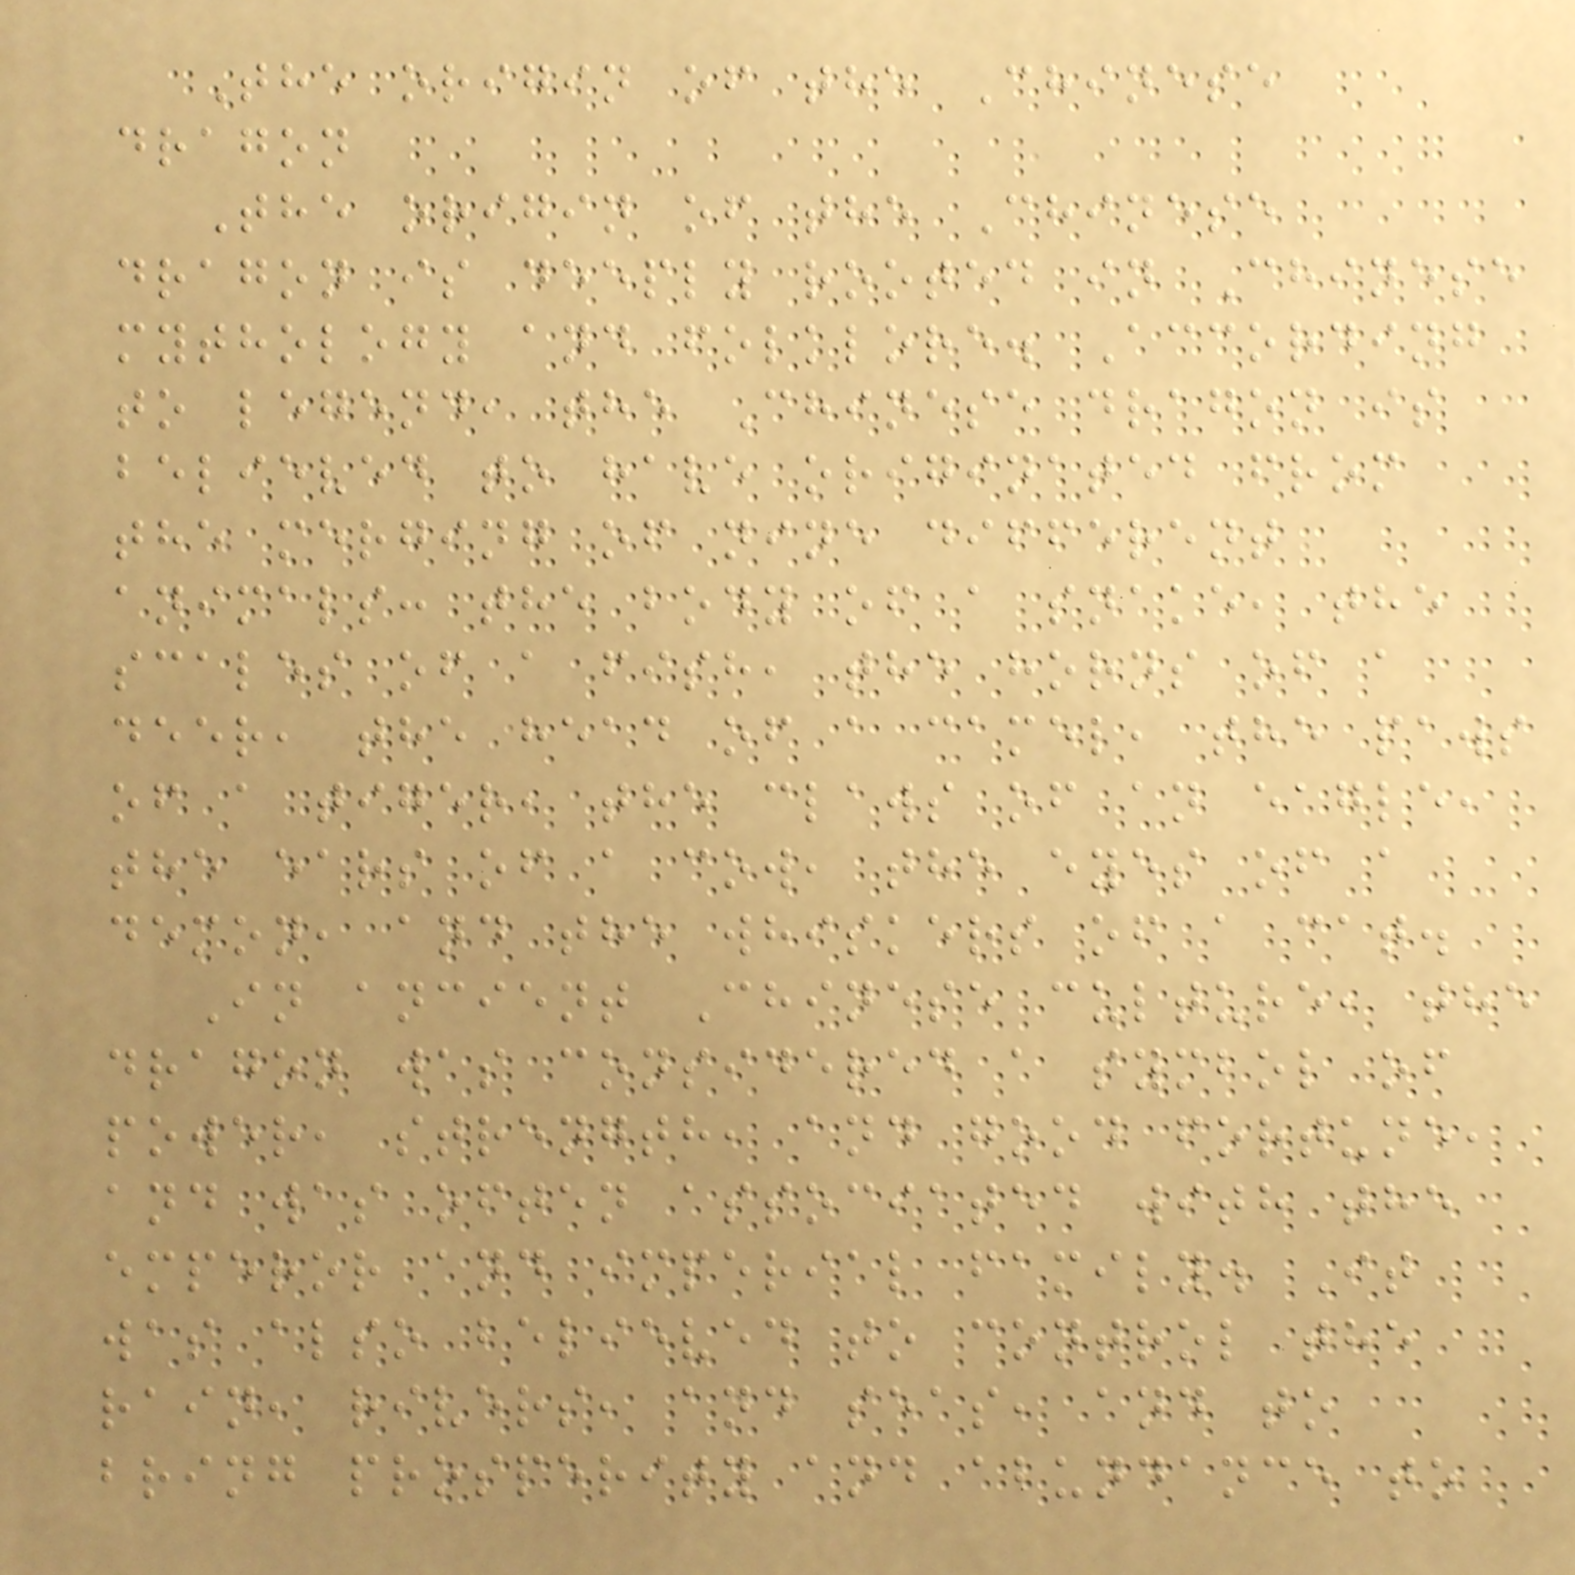The origin of the Chinese
dragon
The origin of the Chinese
dragon is deeply rooted in Chinese
mythology and folklore. According
to legend, the Chinese dragon is
believed to have originated from
the merging of nine different
animals: the body of a snake, the
scales of a fish, the horns of a
deer, the head of a camel, the paws
of a tiger, the claws of an eagle,
the ears of a cow, the eyes of a
demon, and the whiskers of a cat.
In ancient Chinese culture, the
dragon was considered a symbol of
power, strength, and good fortune,
and was often associated with the
emperor and imperial family. It
was also believed to control the
rain, rivers, and seas, and to
bring prosperity and abundance to
